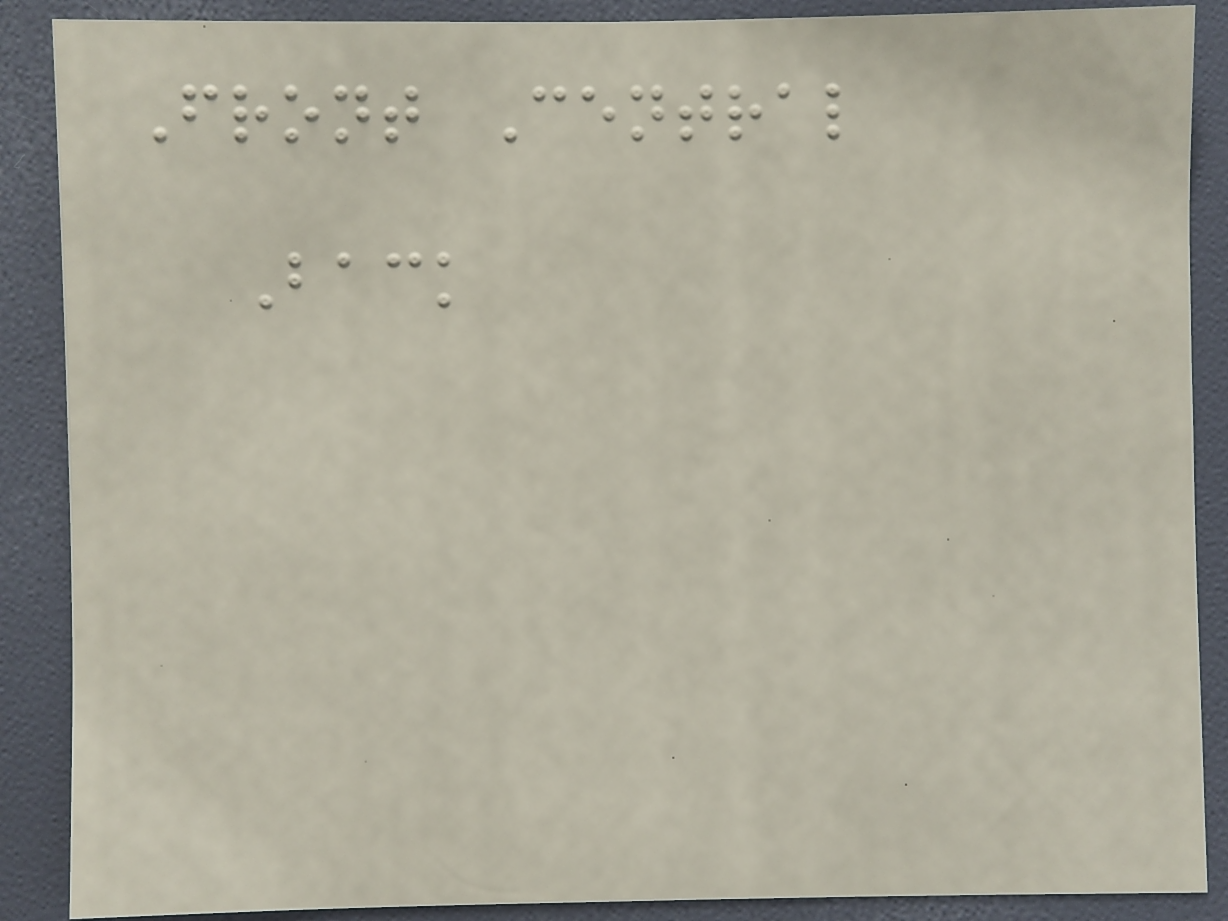Front Central
Back
